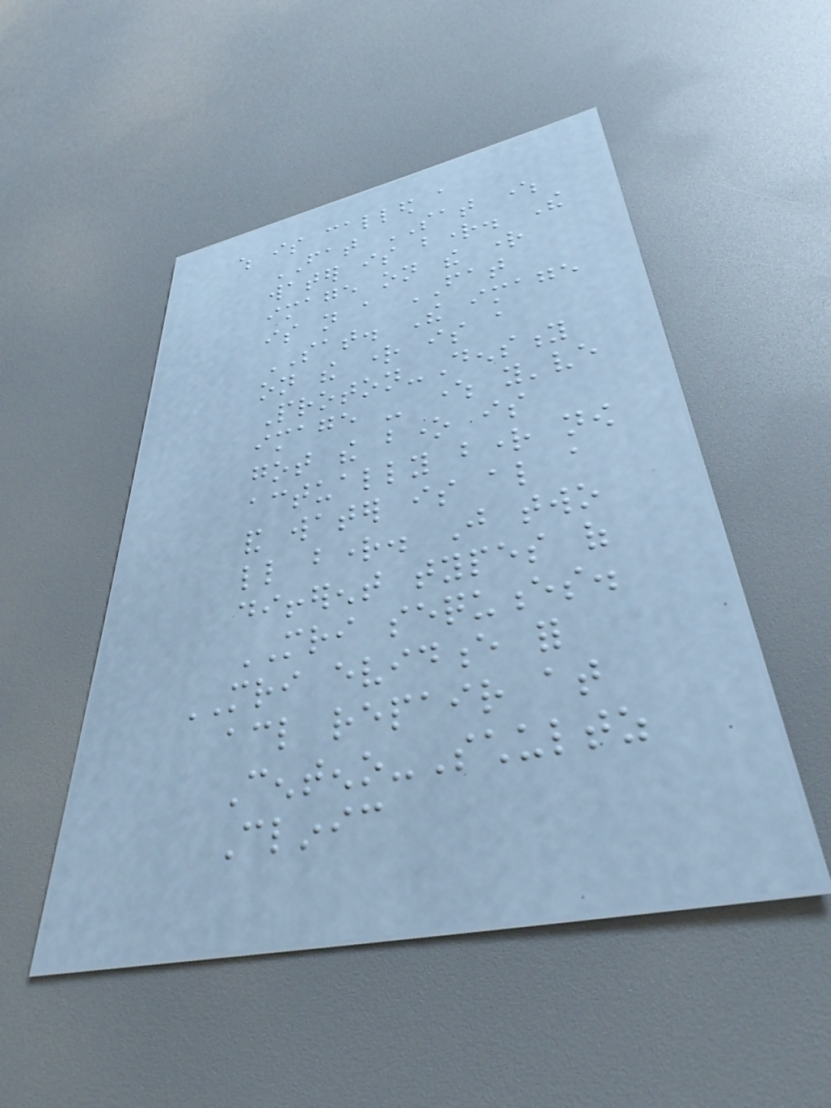which is called a
FAT SAT where
water is bright. The
image on the right
is not a FAT
SAT. The image
on the right is a
Proton-Density
image - where you've
got the bone is
actually bright now
and water is also a
little bright. Just two
different types of
MRI sequences.
MRI evidence for
acl repair at
Centeno-Schultz
Clinic
